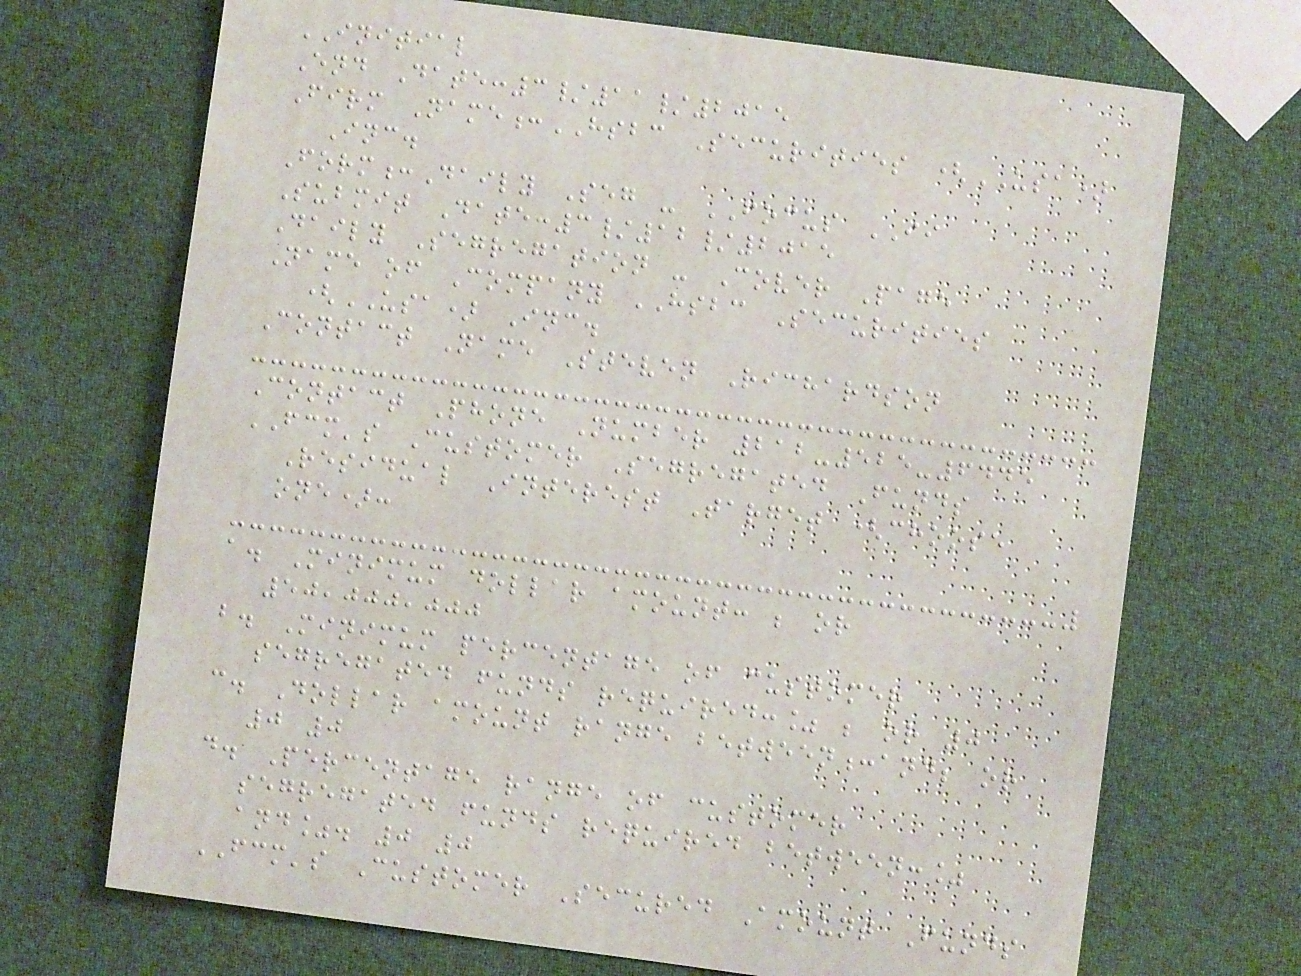INITIAL
End Date:3/11/2015
Firm Name:HSBC Securities (USA)
Inc.
Form:Daily Seg - FOCUS II
Submit Date:3/12/2015
Daily Segregation - Cover Page
Name of Company HSBC Securities
(USA) Inc.
Contact Name Steven Richardson
Contact Phone Number 212-525-6445
FCM's Customer Segregated Funds
Residual Interest Target (choose
one):
a. Minimum dollar amount: ; or
50,000,000
b. Minimum percentage of customer
segregated funds required:% ; or 0
c. Dollar amount range between:and; or
0 0
d. Percentage range of customer
segregated funds required between:%
and%. 0 0
FCM's Customer Secured Amount Funds
